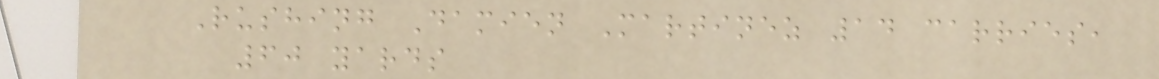Rushing Damien Martinez 14 carries,
60 yards
